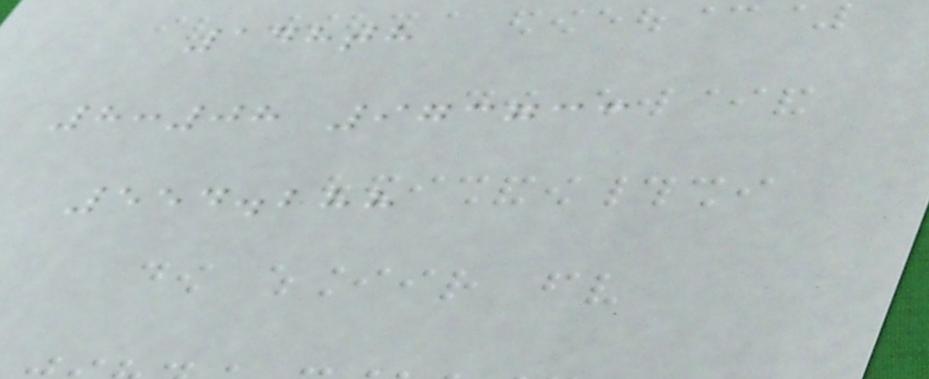148th
8:08 973733
554.288
